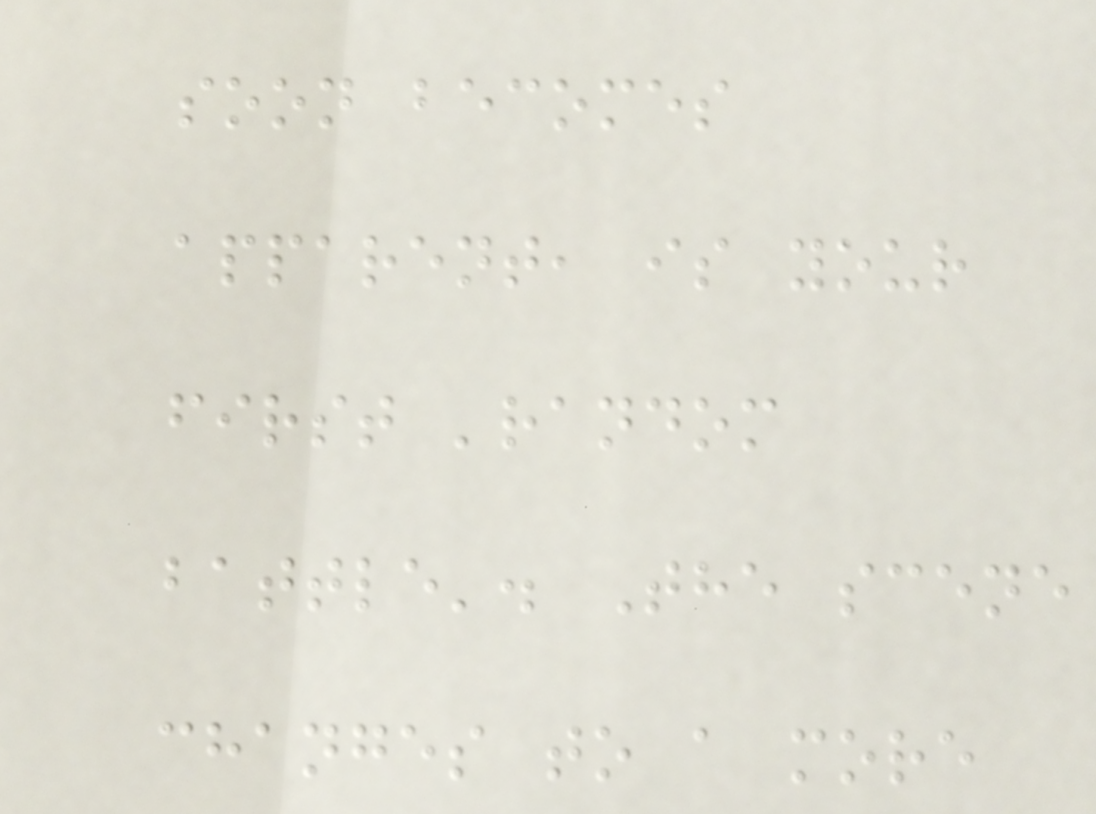soon becomes
apparent, is your
first 'random
battle'. The scene
changes to a more
